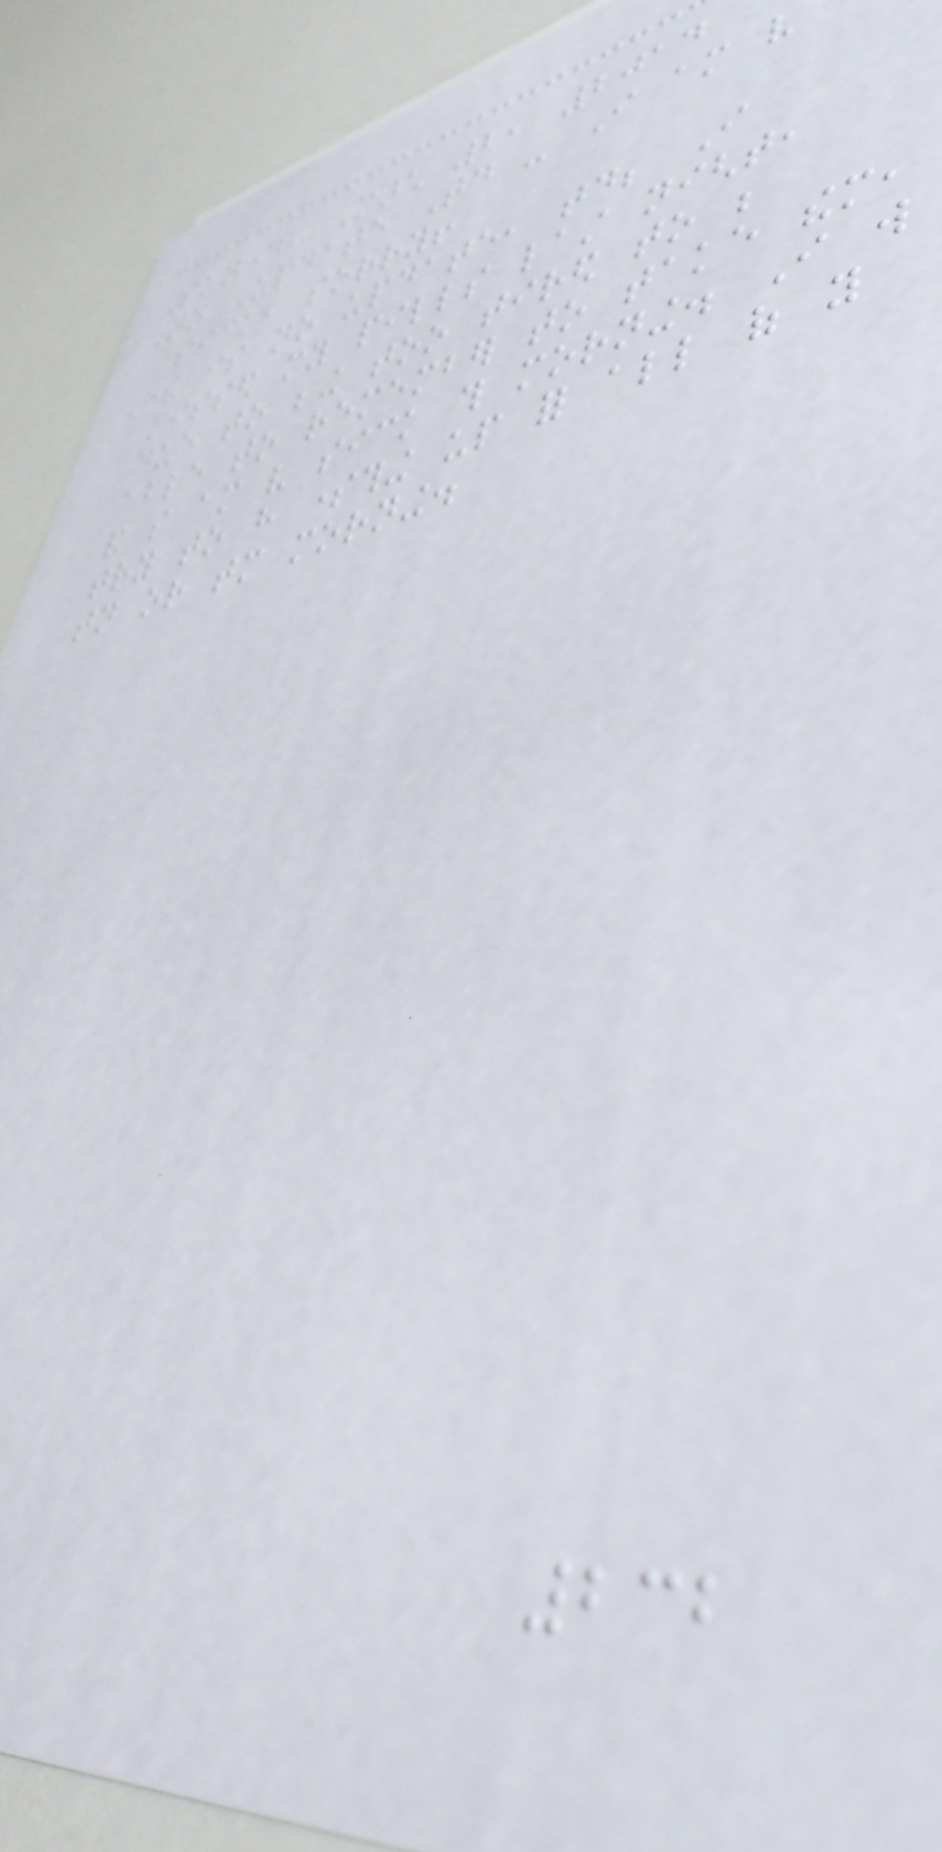Sunday, March 2, 2014
No Update Today - I am very
sick, sorry!
There is no update, today; I
missed my pills last night,
due to being too tired to be
able to remember to take them,
and so am very sick this morning. I will
try to have something up for all of you
tonight or tomorrow morning.
232
